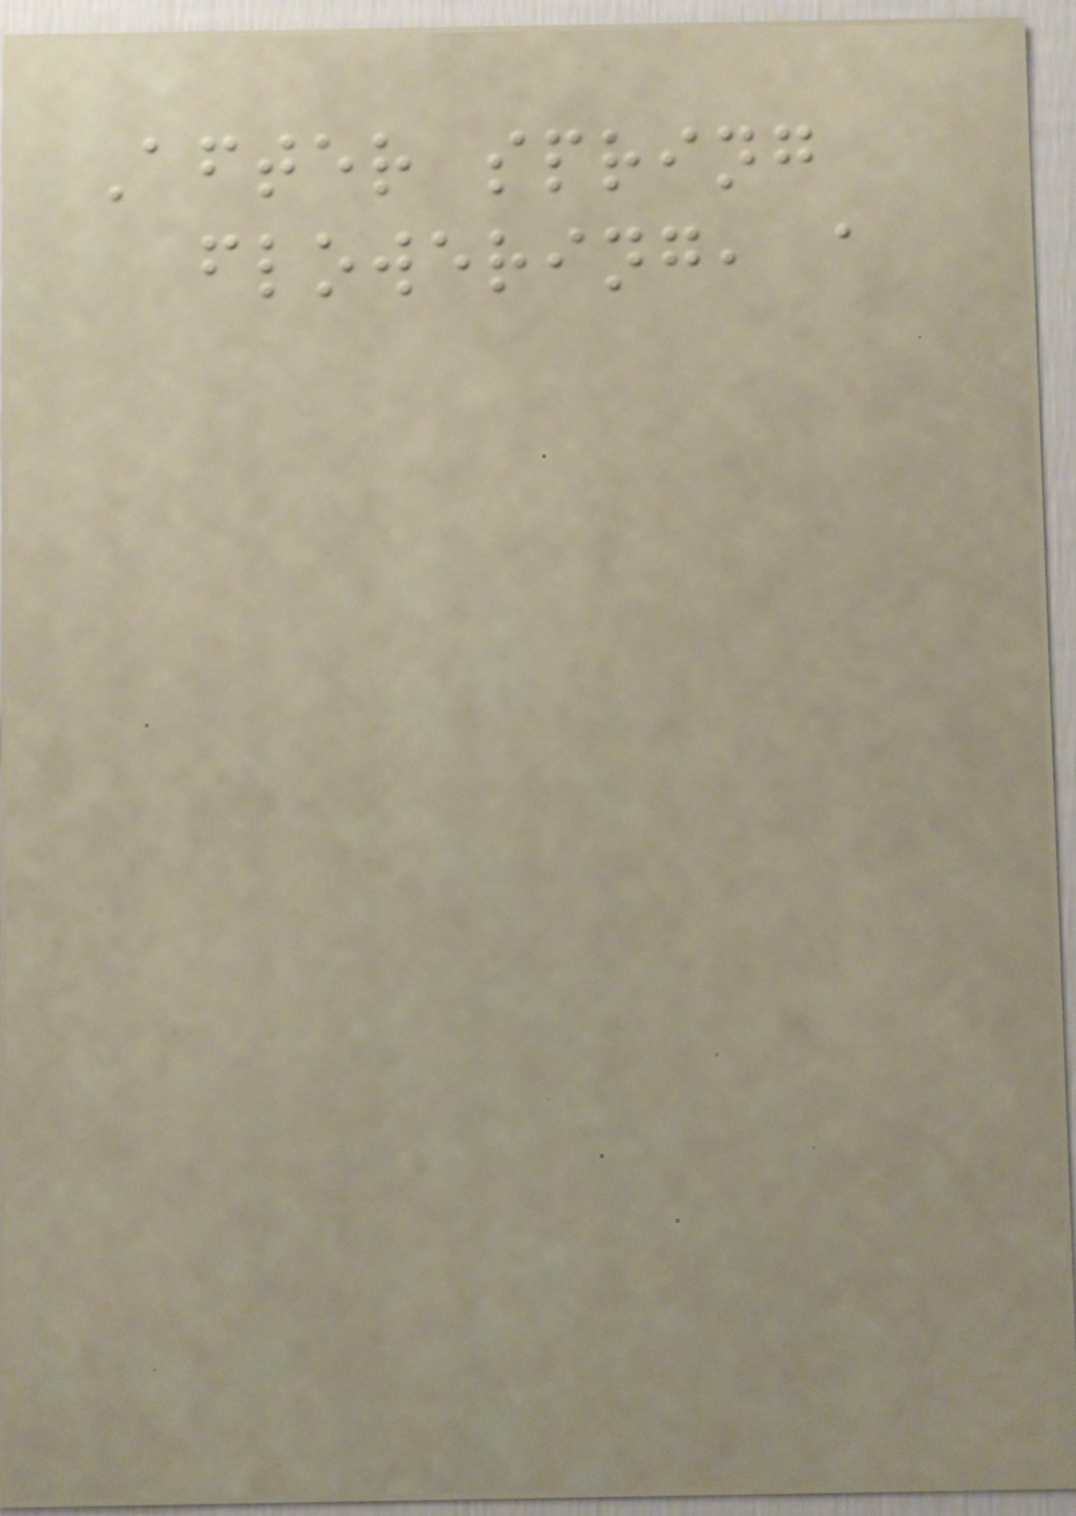After spring
flowering, a
